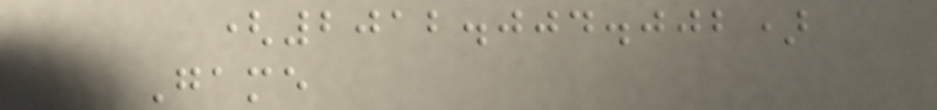(2012.004.002)
Game
